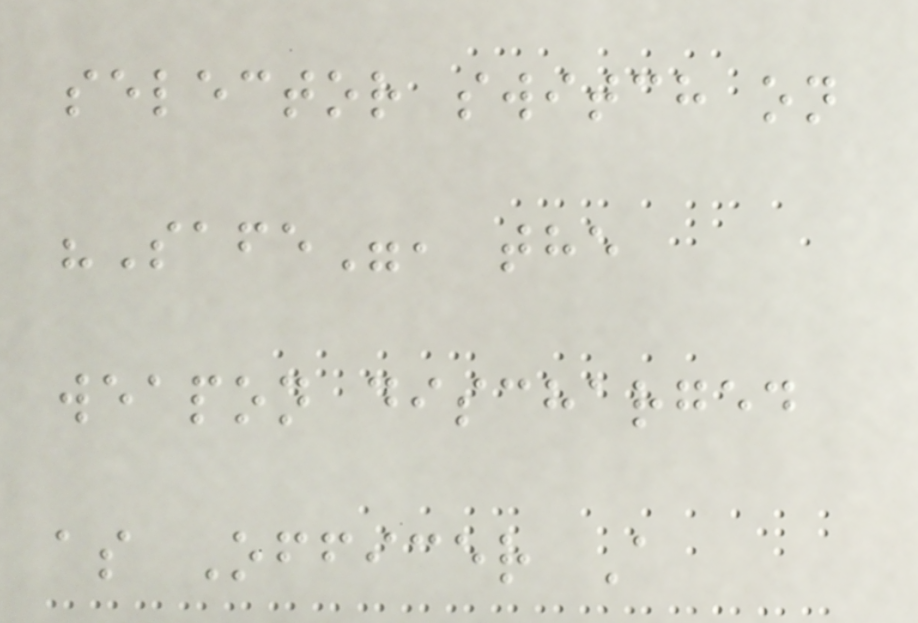selector switch on
"Safe", the
weapon discharged
as Officer A
